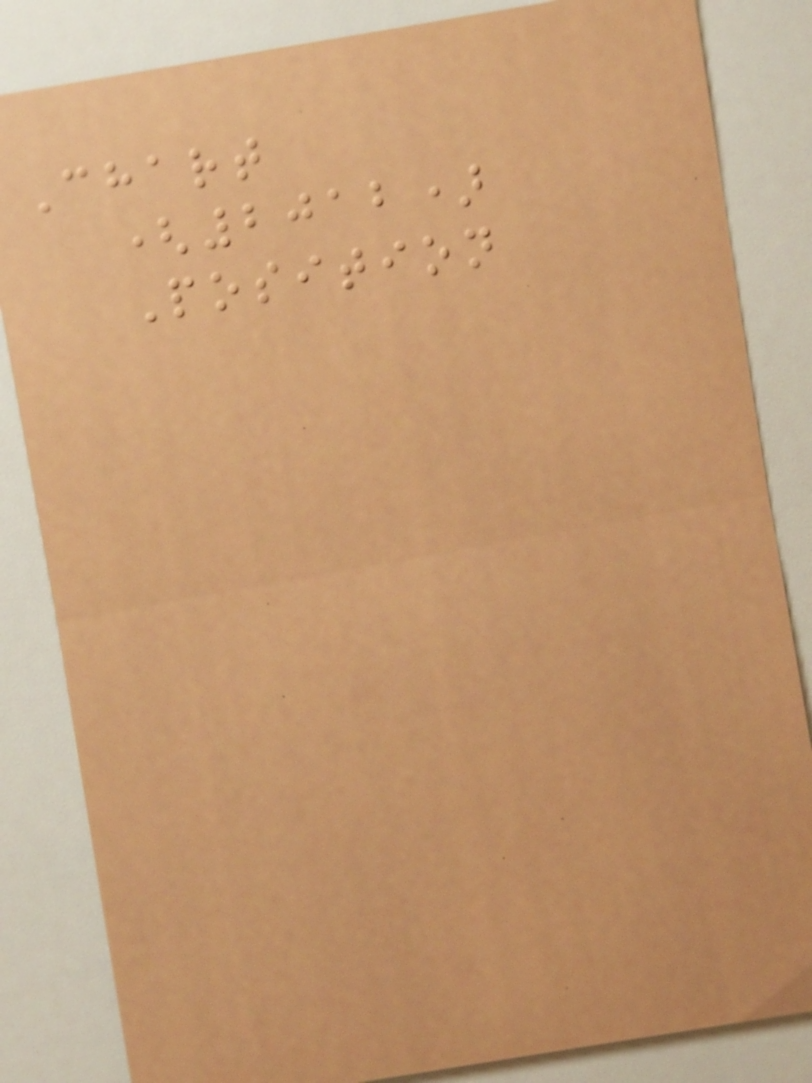Chart
(2012)
Position
